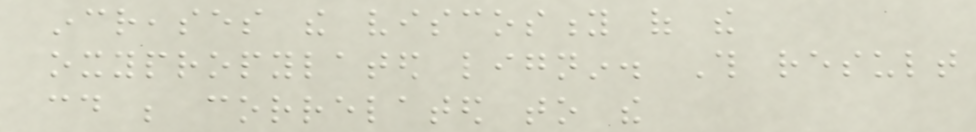increases the viscosity of the
oxypropylated lignin. This result
could be correlated to the
